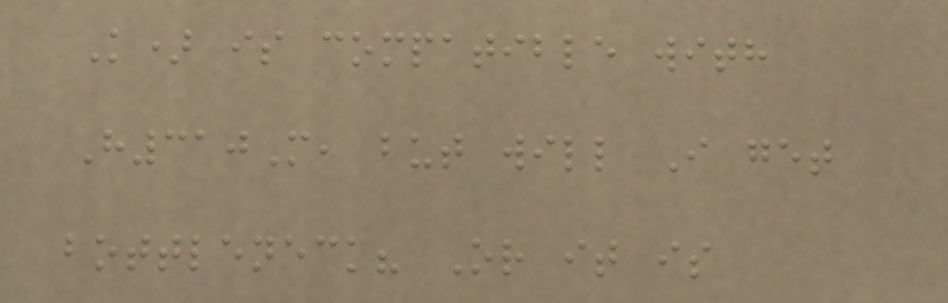K) is compatible with
H310M, but will I get
bottleneck? Or it is
